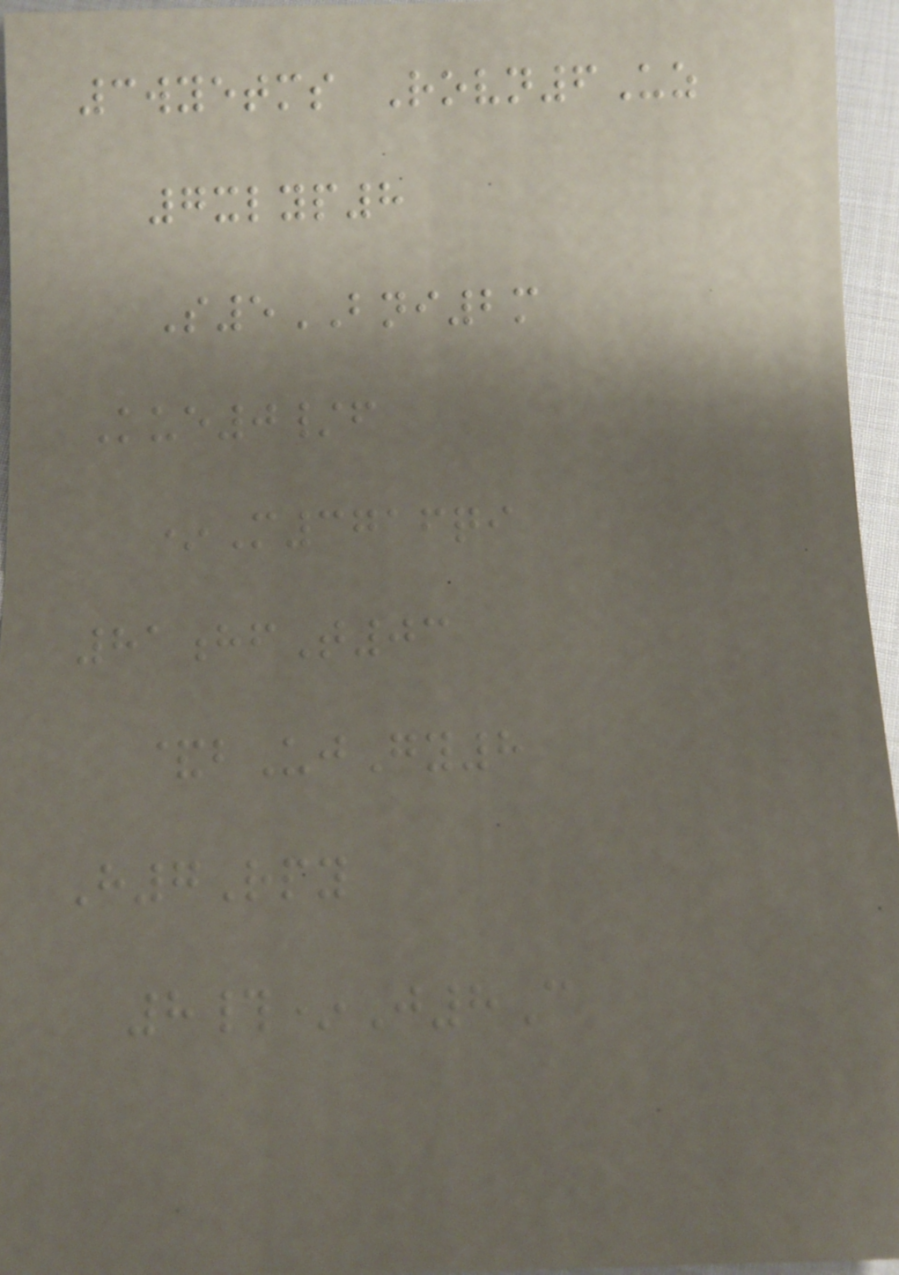3wyetms Rovn6Uz
7xlyp8
S5BNI2m
Kue0/f
*M3716qi
81hfT03
&bUjGy8
H7Rpy
8#*J8C
